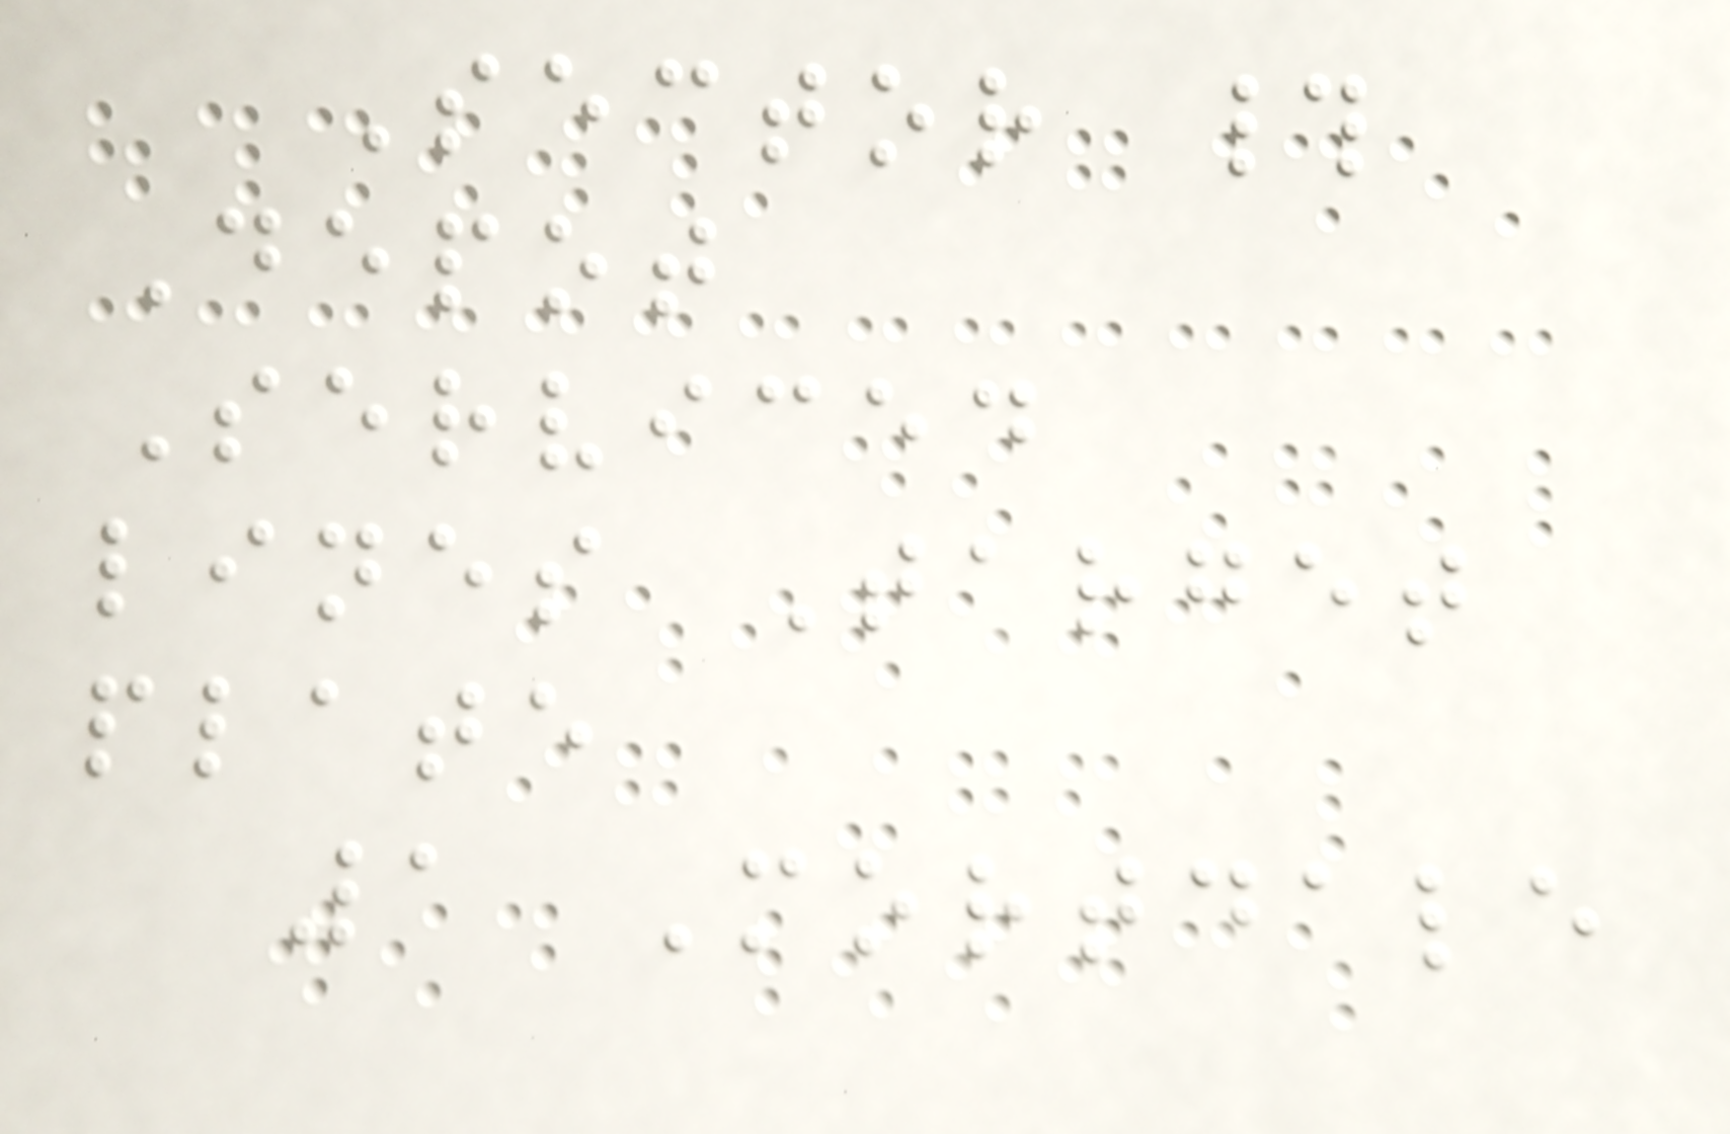Sector #
Depot
Serviced
lines Target
plate
1 Mortdale
